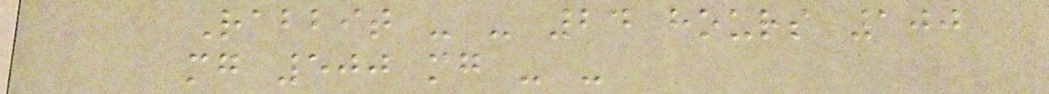Rabbit - - 24 hours 100
mg 500 mg - -
